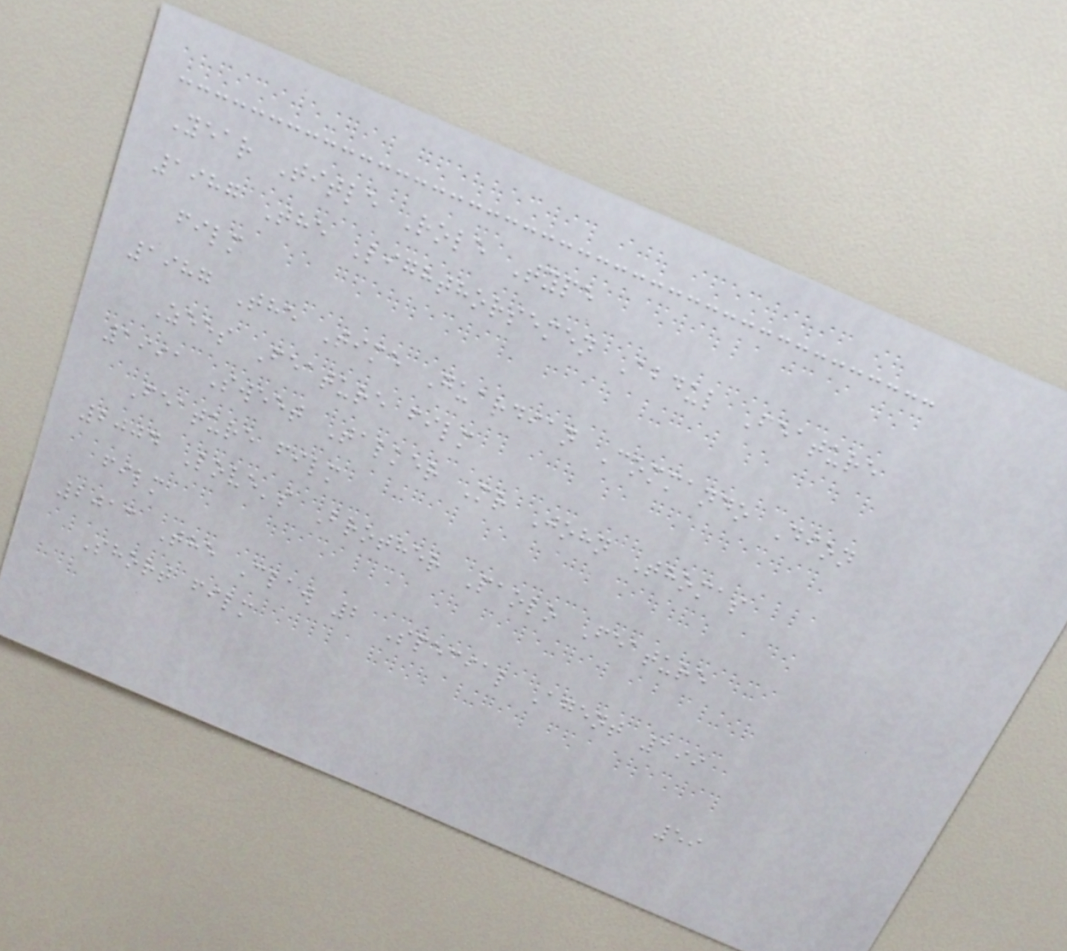Year Title Role Type
1987 The Lighthorsemen Abdul Feature
film
1987 The Time Guardian Commando Dion
Zees Feature film
1991 Sweet Talker Mr John Thomas
Feature film
2004 Love's Brother Paolo Feature
film
2013 The Claw 2 Special Agent 199
Short film
59
